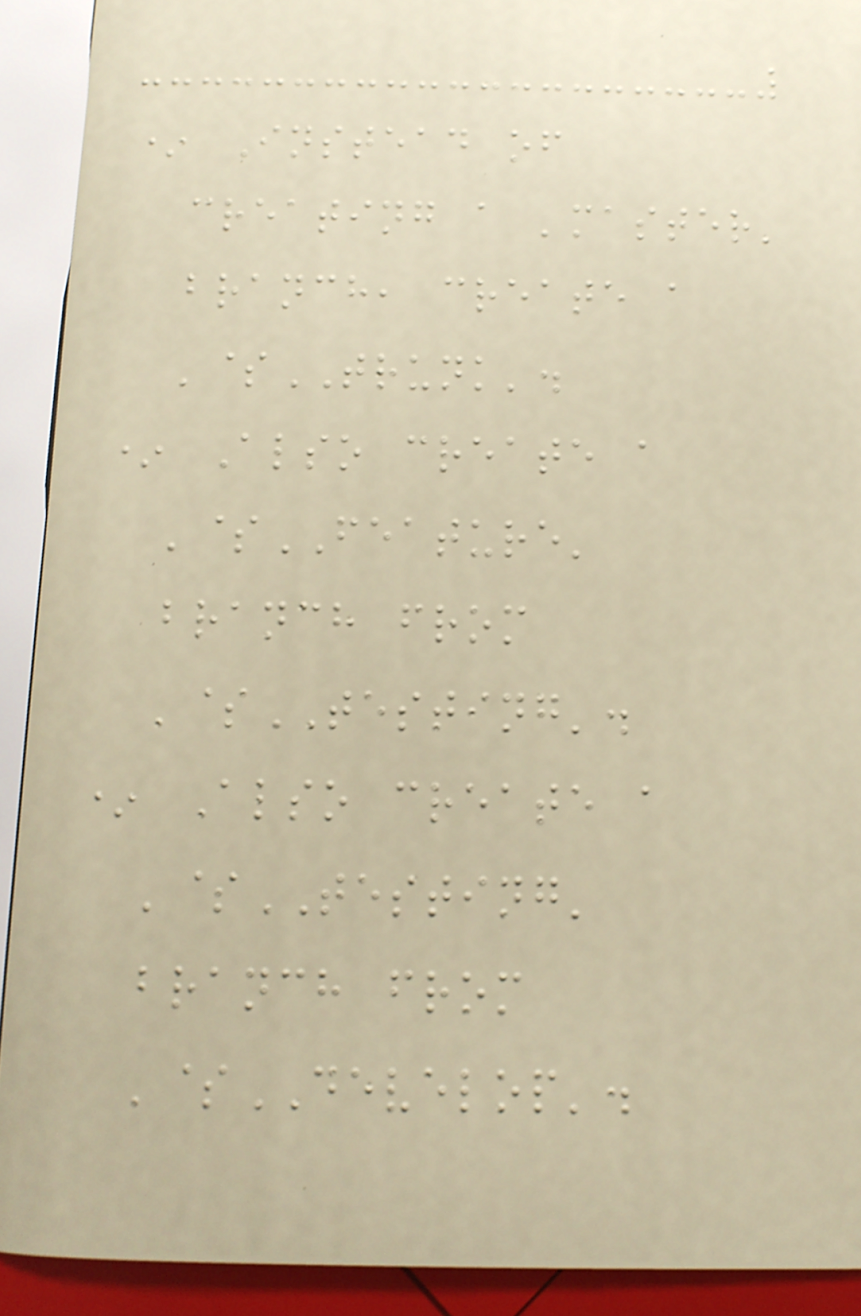* Instead of
creating a 'master'
branch, create a
'$TRUNK'.
* Also create a
'$FEATURE'
branch from
'$TESTING'.
* Also create a
'$TESTING'
branch from
'$DEVELOP'.
